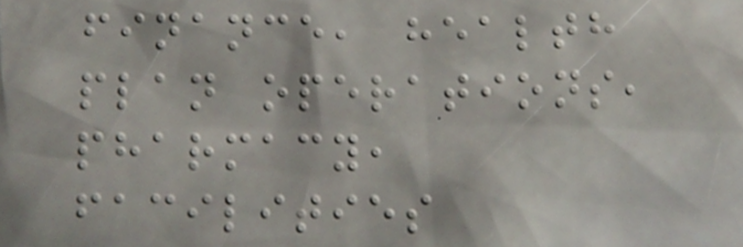finance, health
plan operations,
pharmacy,
facilities
